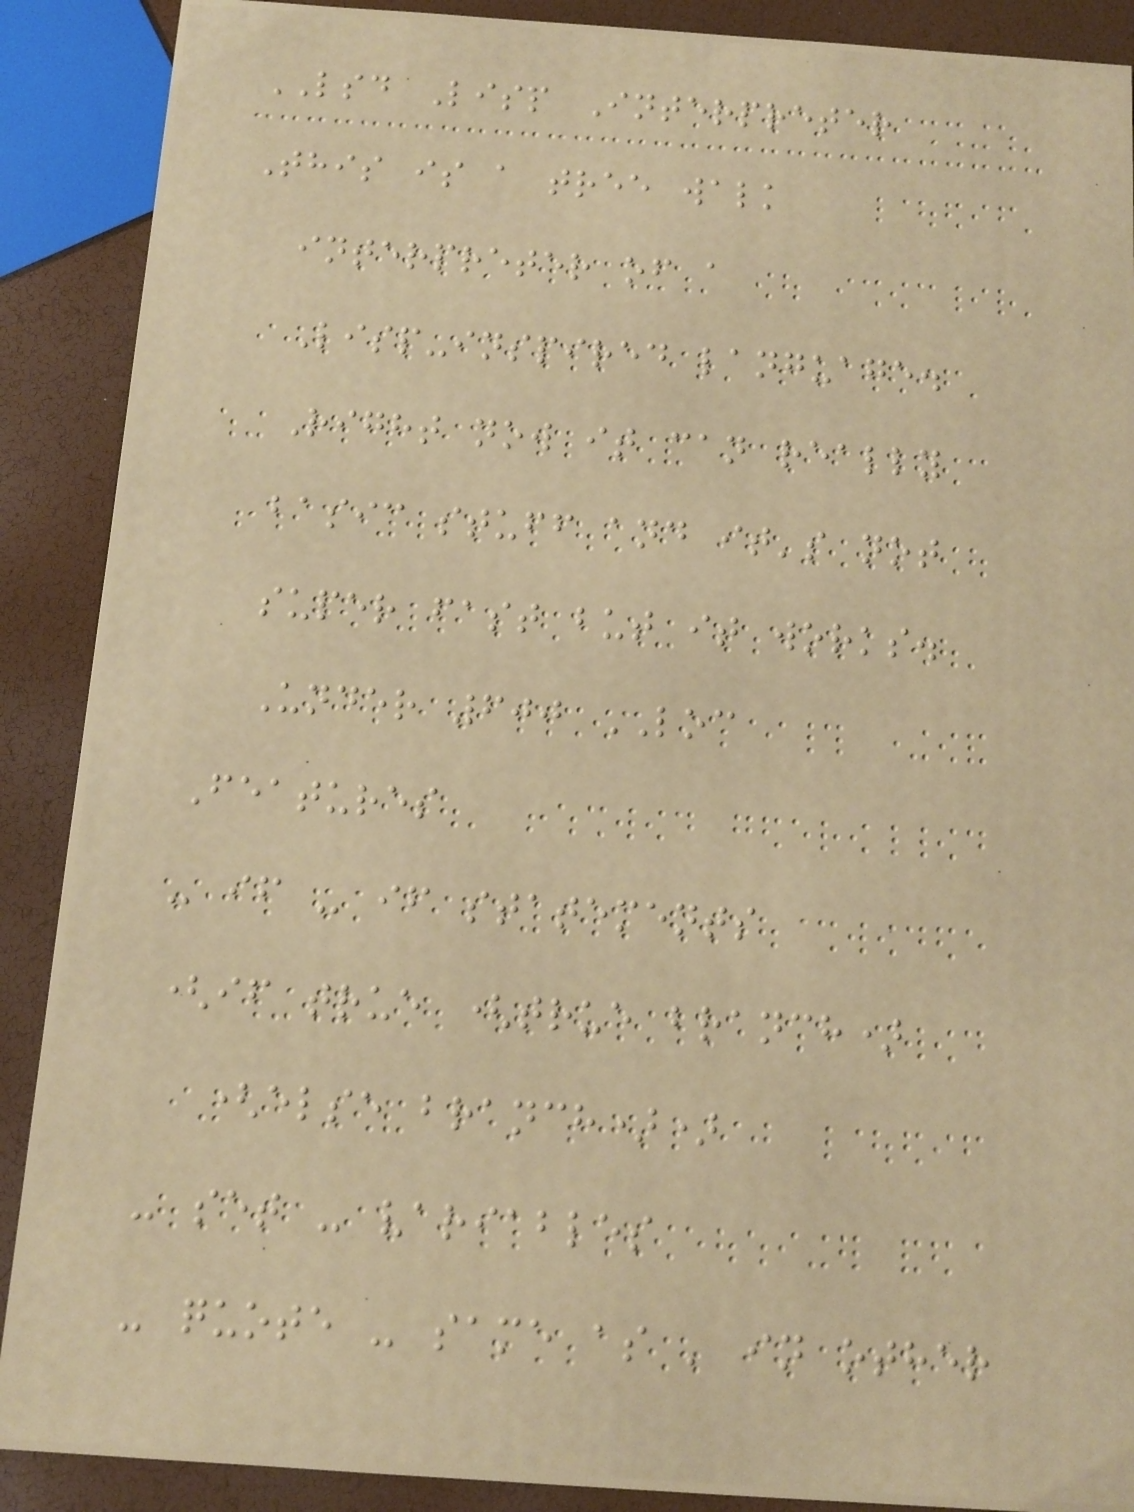LSD Lisp Interpreter
This is a tree walk
interpreter of a
Lisp-inspired language.
Right now it can really
basic stuff and it's not
super fast but it works.
Under 600 LOC
Features
- if - if statements
(if true (true branch)
(else branch))
- set - variables
- quote - same as ' in other
